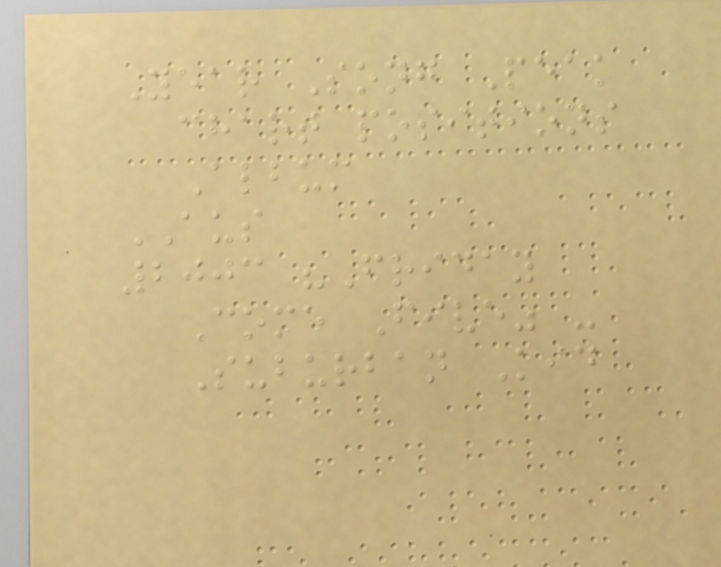Year Song Peak
chart positions
Album
AUS
2003 "Friday
Come Five" -
Suburban Kid
